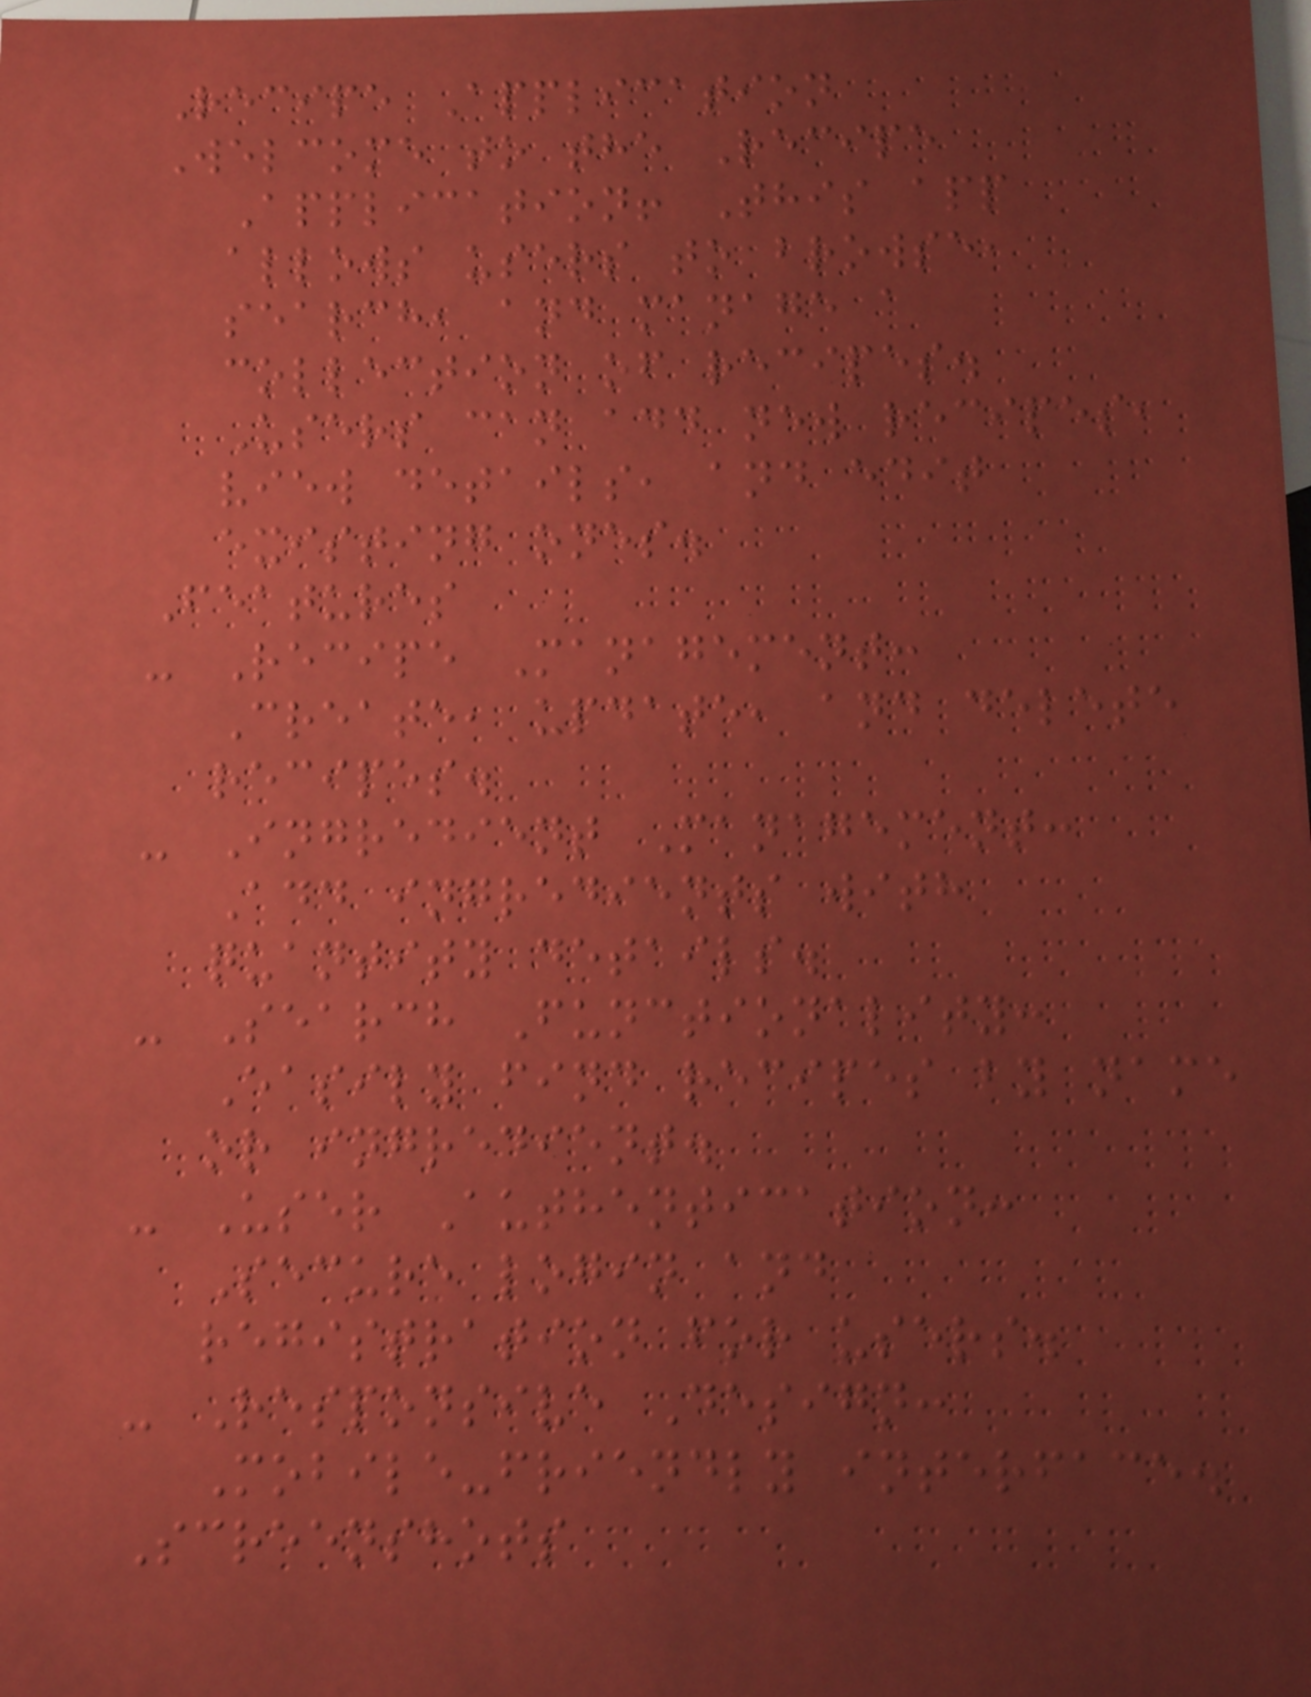Recipe Application
Welcome to the Recipe
Application! This app
allows users to browse,
search, and manage a
collection of recipes.
Users can add new recipes,
view details, and edit
existing ones.
Features
- Recipe Management:
Create, update, and delete
recipes.
- Ingredient Management:
Add ingredients with
quantity details.
- Search Functionality:
Easily find recipes by name
or ingredient.
- User Authentication:
Secure login and
registration for users.
- Responsive Design:
Mobile-friendly interface.
Screenshots
